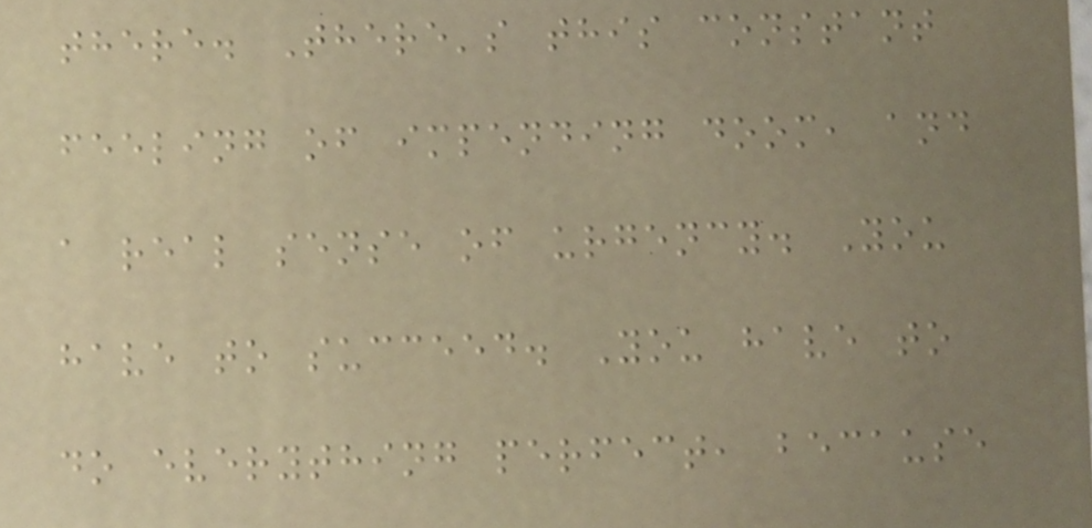there. There's this constant
feeling of impending doom, and
a real sense of urgency. You
have to succeed. You have to
do everything perfect, because
